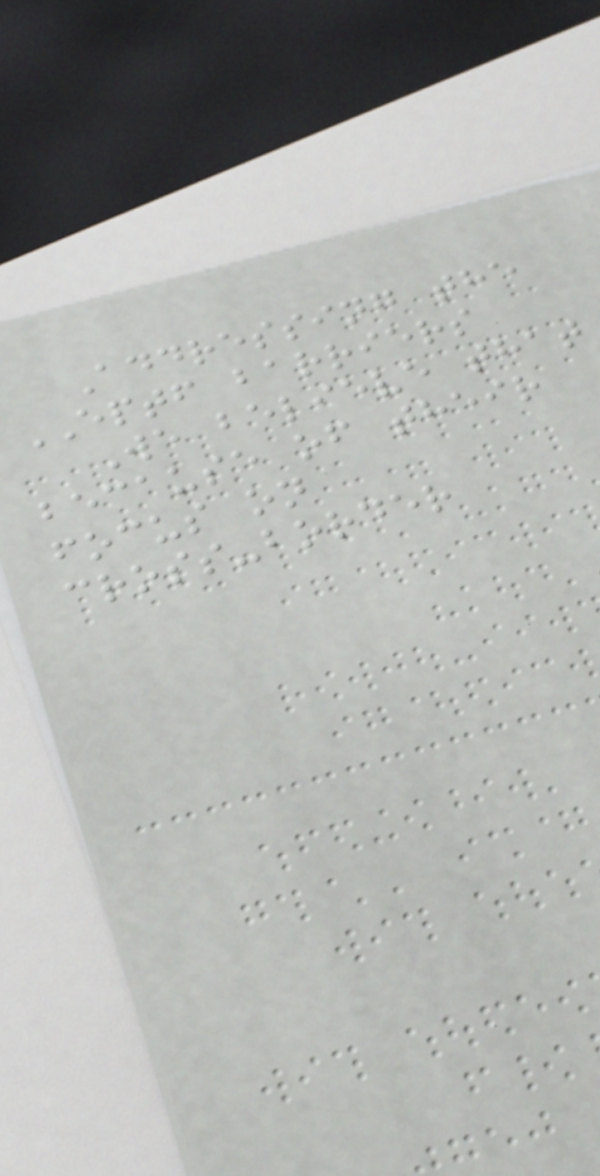Addressing the
EPTF barriers
We believe that
because of their
focus on
cross-border
